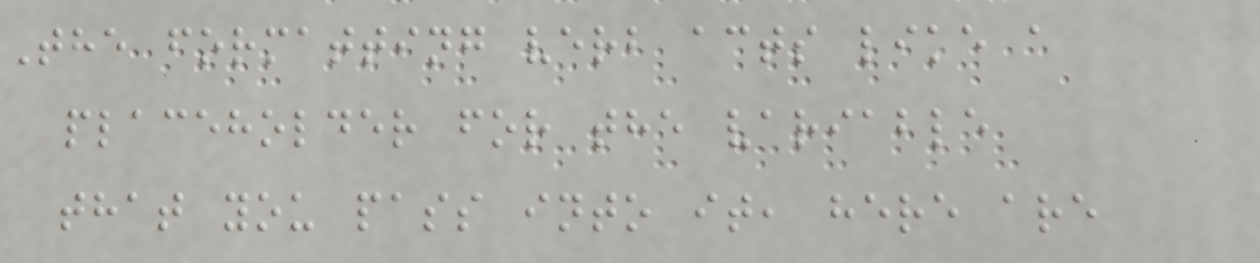The formatting verb acts like a
placeholder for the variable
that you pass into it, here are
